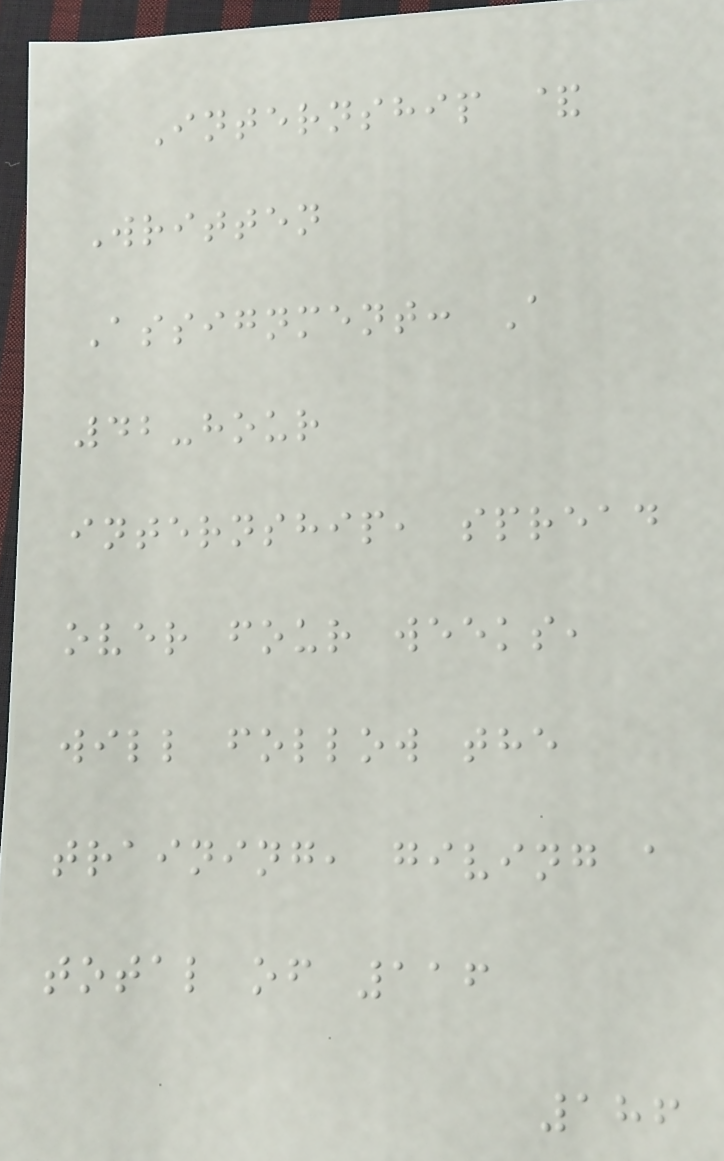Internship &
Written
Assignment: A
42-hour
internship, spread
over four weeks,
will follow the
training, giving a
total of 116
186
